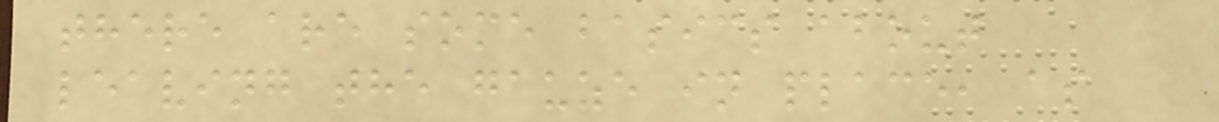there are some basics about
leaving the gauze in place, as
